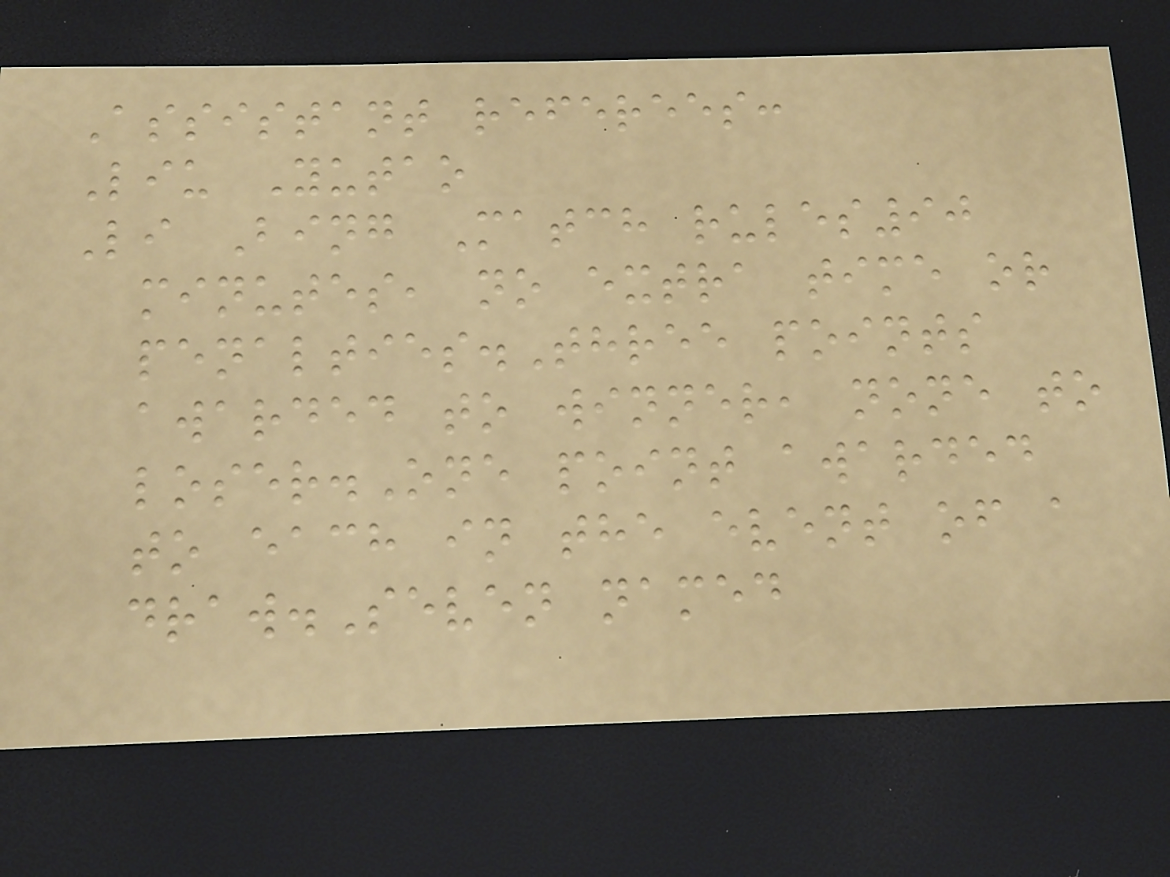Assistant referees:
Liu Yutao
Li Bing Match rules90
minutes, no extra time or
penalties.Three points
awarded to winner, none to
loser.One point awarded
to each in the event of a
draw.Seven named
